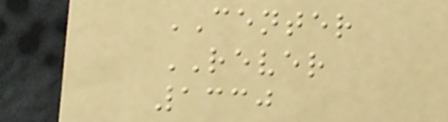CENTER
REVER
1330
